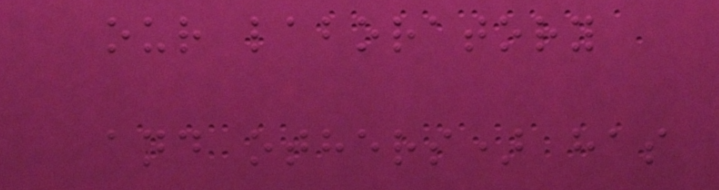our laboratory
and others) has
